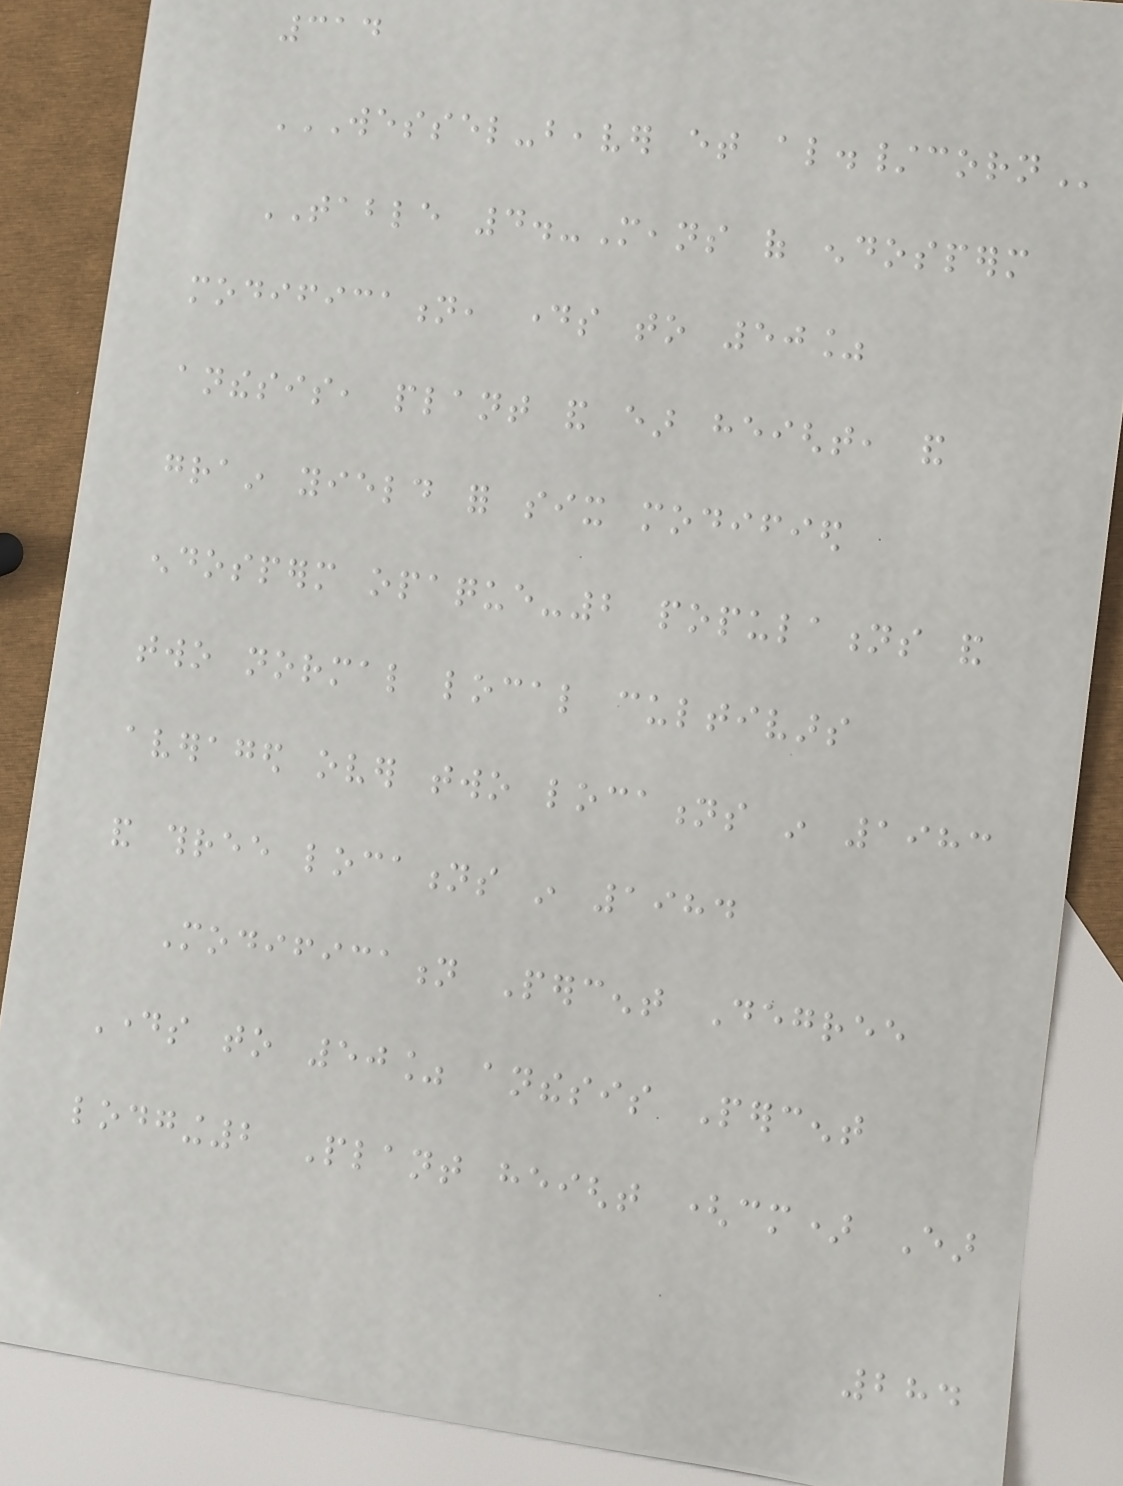314
WESSEL-BEAVER ET AL./CORN
TABLE 4.-Means of endosperm
modification, days to 50%
anthesis, plant and ear height, and
grain yield for six modified
endosperm opaque-2 populations and
two normal local cultivars
averaged over two locations in 1983
and three locations in 1984
Modification Percent Degree
Days to 50% anthesis Percent
lodging2 Plant height (cm) Ear
284
